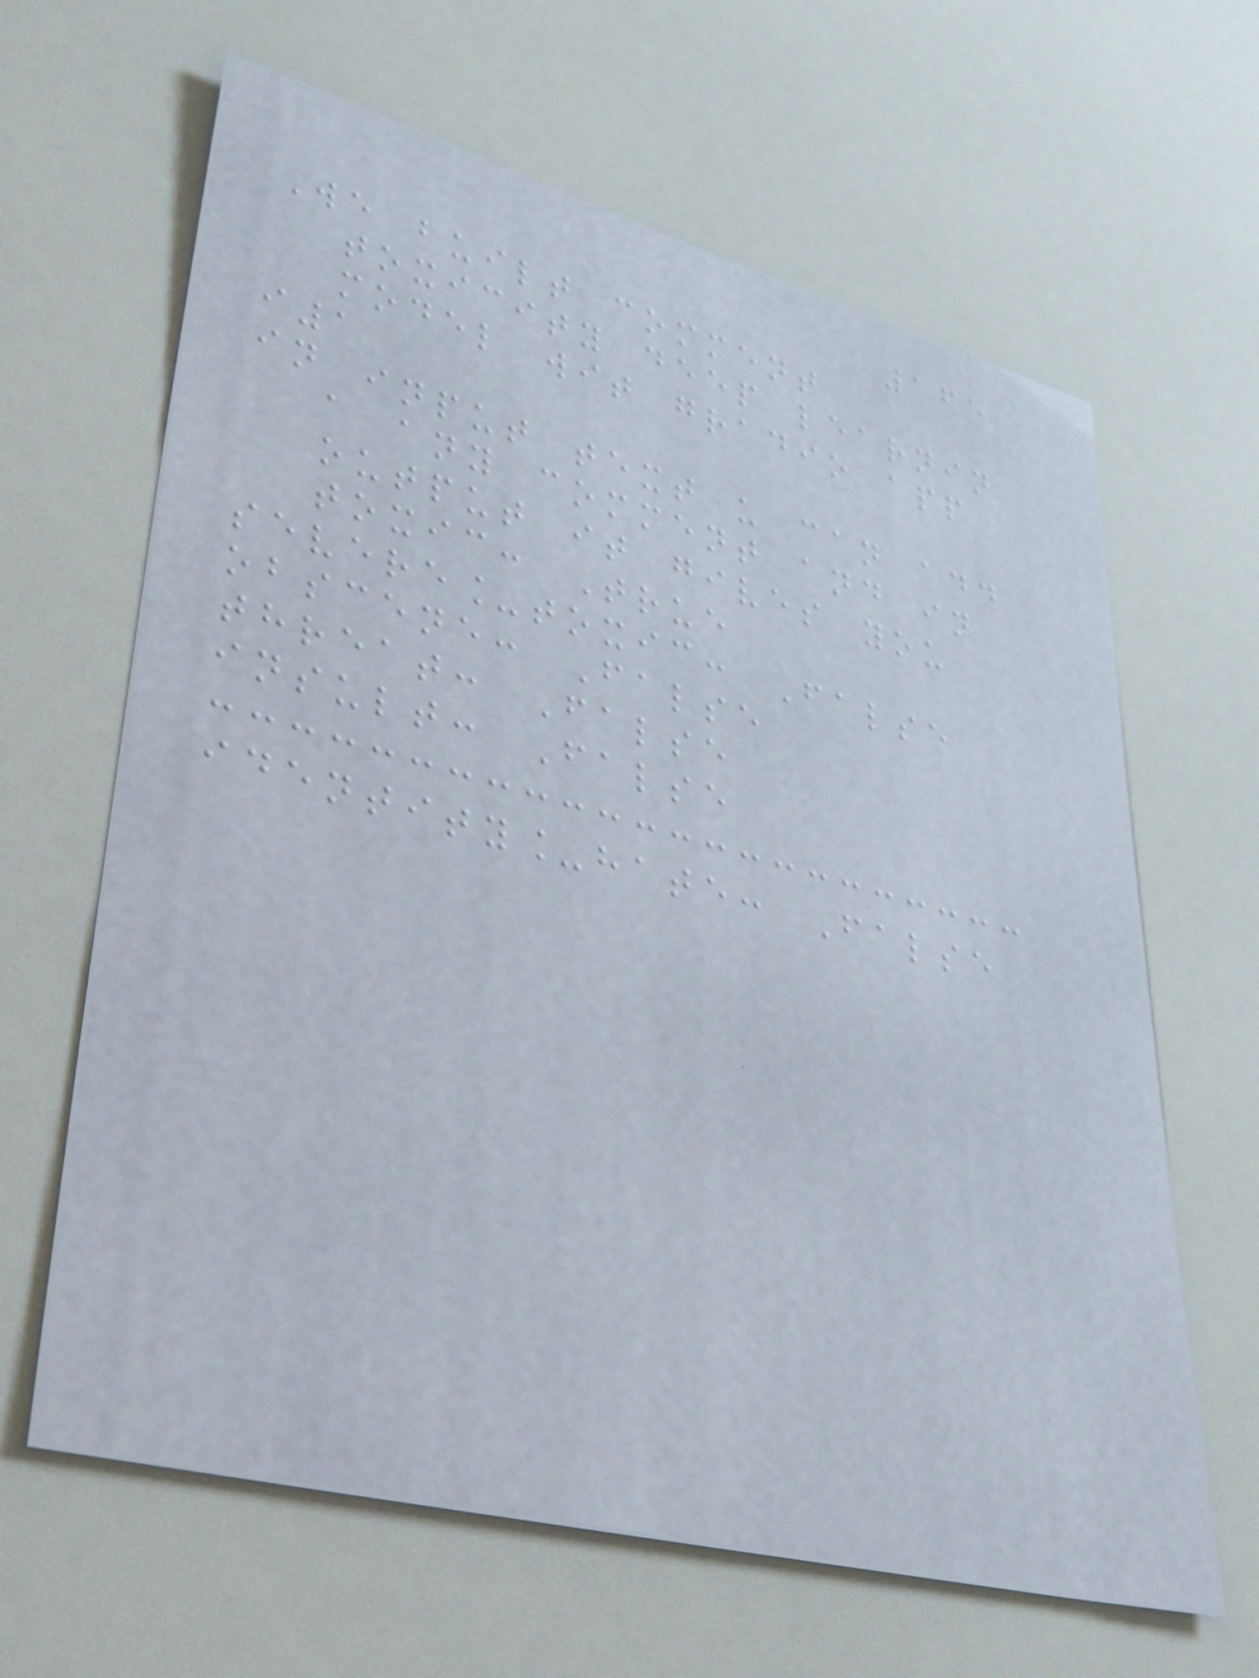165
We built comment
toxicity deep learnin
model wit gradio app
i1
in input text u can add
a any comment and in
output it gives you
toxic: True
severe_toxic: False
obscene: False
threat: False
insult: False
identity_hate: False
